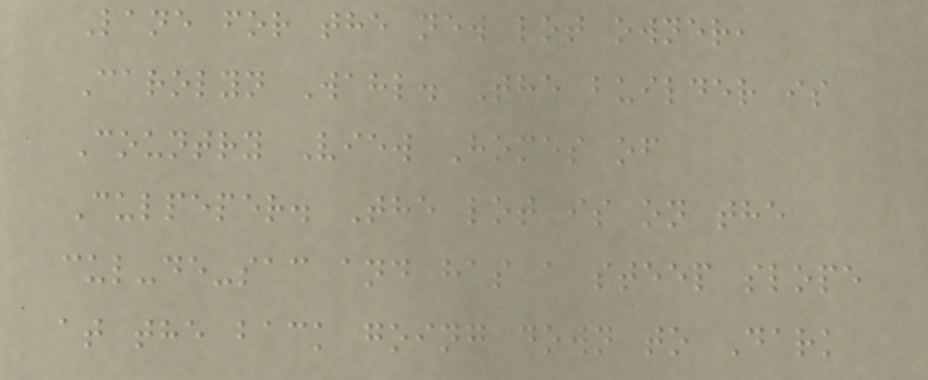Lane for the new lot owner,
Carolyn Wahl. The builder is
Country View Homes of
Culpeper. The lot is on the
cul-de-sac and has a steep slope
at the back going down to Dark
